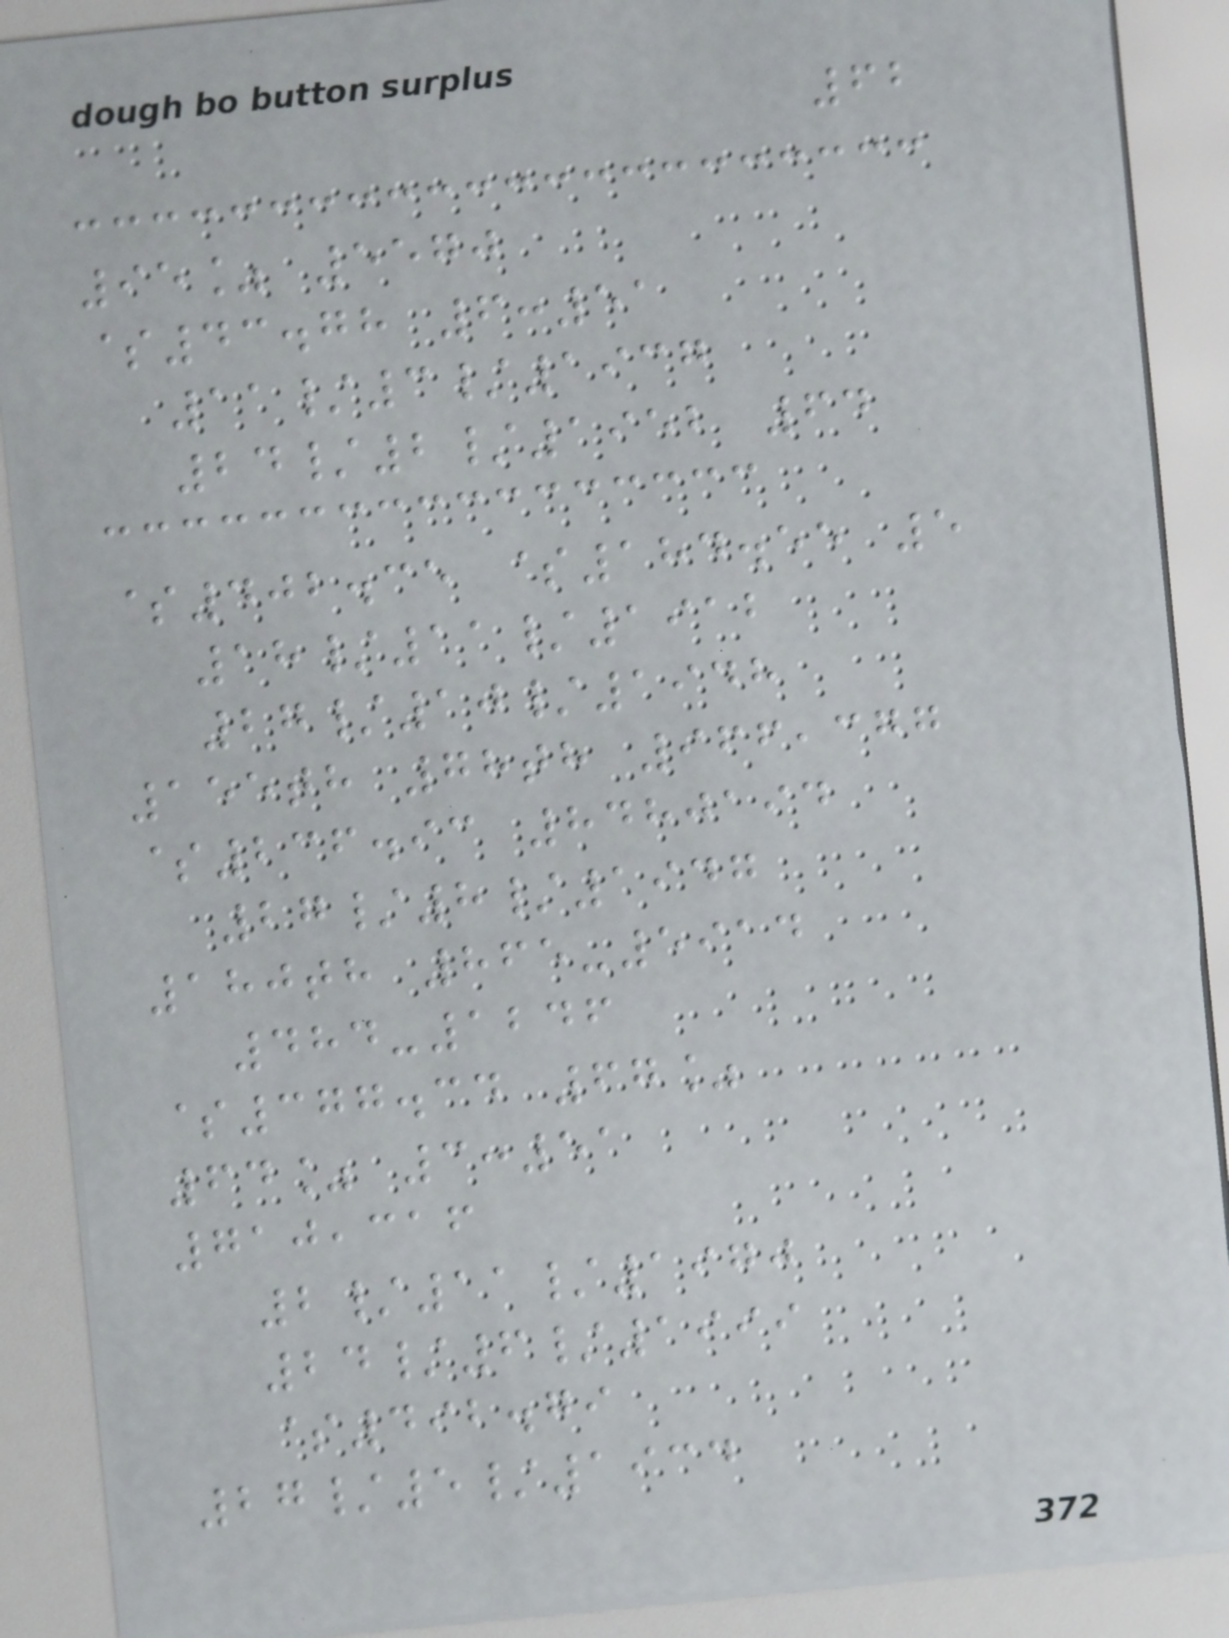62
95% 5570
$43.78 6:51
11/3/1937
24/2/1952 64
$402.35 $184.55 5
18/11/1912
27/10/1948
155th 78th 966,377
$236.93 8480194
27/8/1947
180th 865-5914
484-1246
$377.34 67%
64% 3:51
710,316
2/11/1970
24/6/1999
$492.79
27/5/1934
